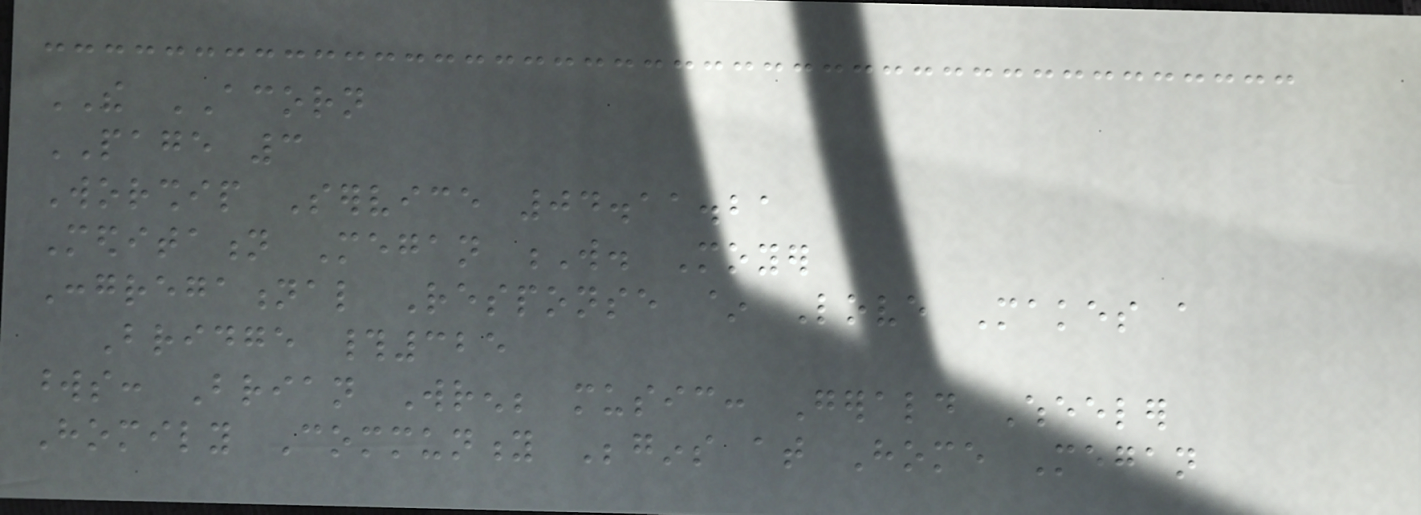THE ACORN
PAGE 3
Worship Service 04.11.21
Meditation Megan W. Moyer
Congregational Response ~ Love Makes a
Bridge #325
words: Brian Wren; music: Gerald Wheeler
Homily Community Begins at Home Megan
